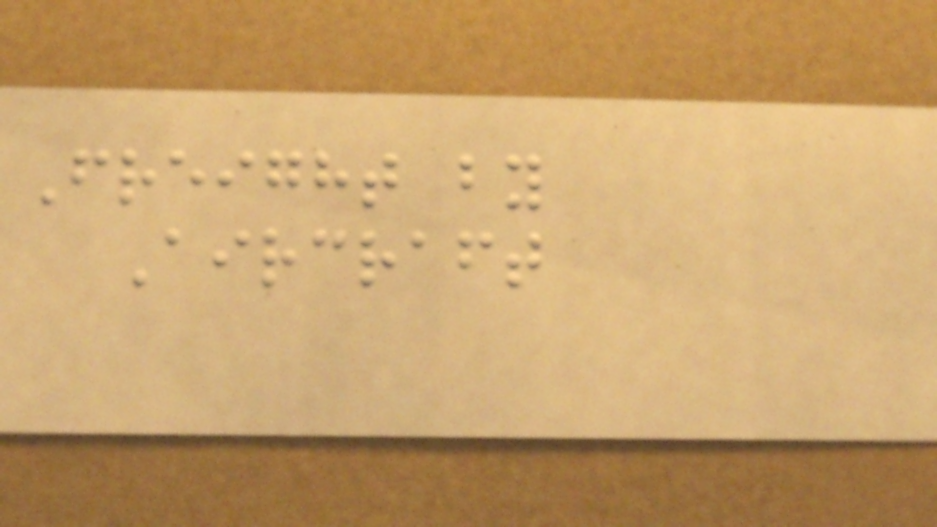Freight by
Aircraft
